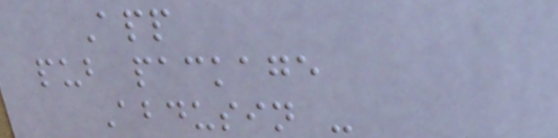App
pub package
Abdusin -
